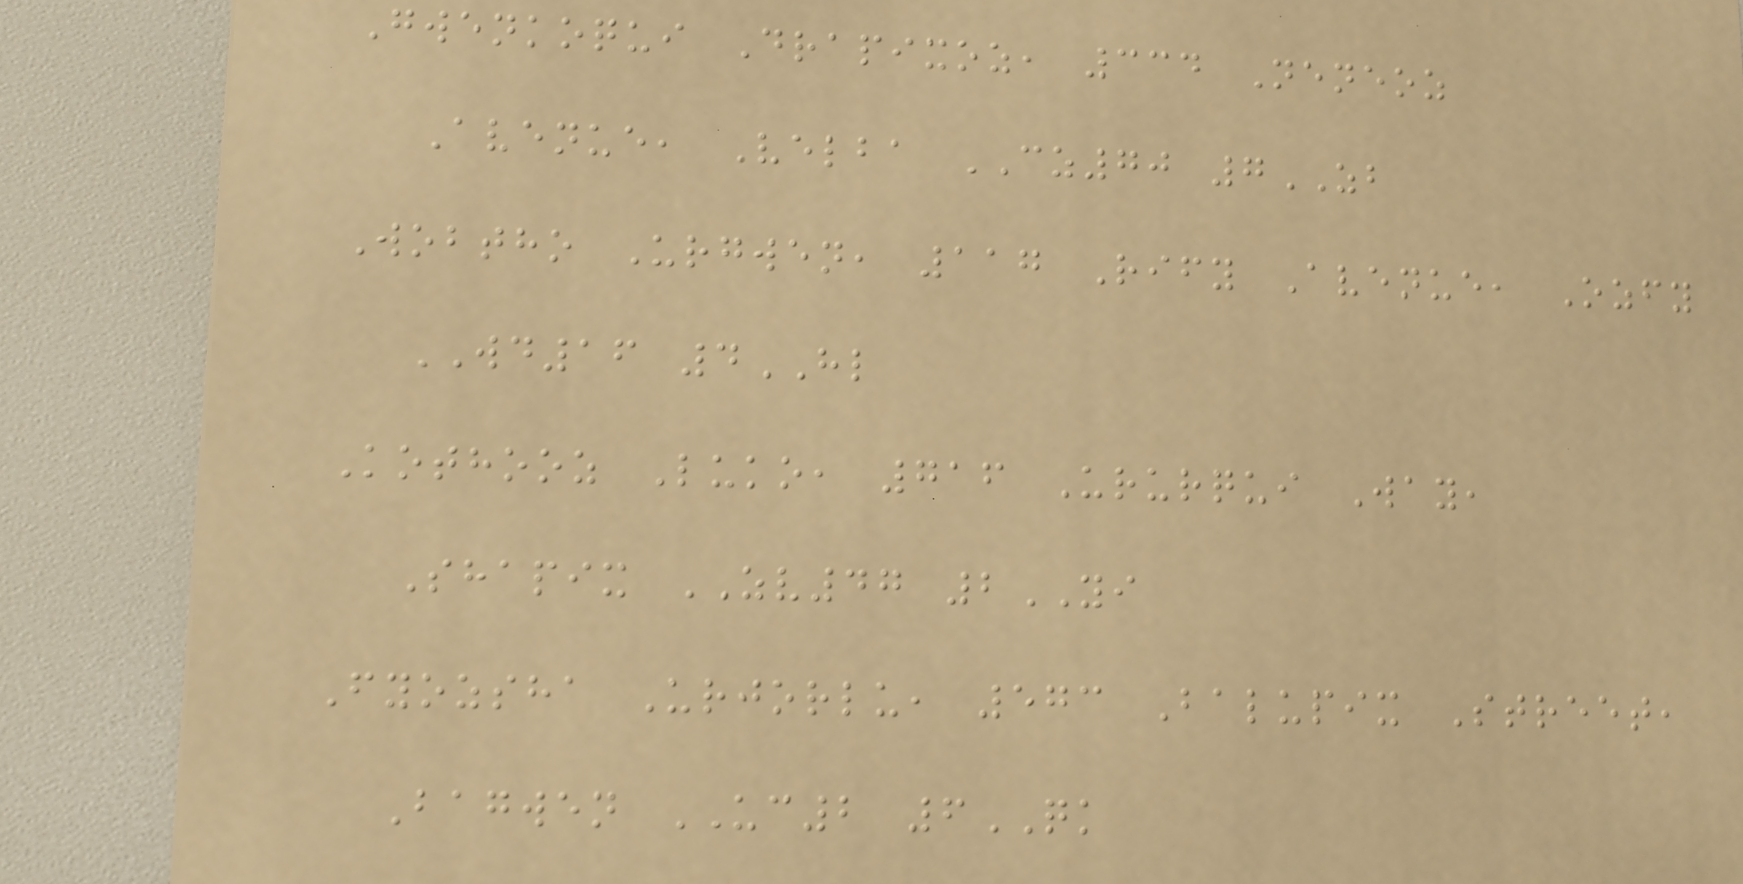Gwenkoqui Drapixoz, 334 Neneoz
Avenue, Velba CZ70 7ZB
Wobtho Urgwen, 117 Rify Avenue, Ozfy
WD16 4HL
Kothooz Luko, 716 Ururqui Way,
Shapix ZV47 2YI
Fyozsha Urjorlu, 573 Balupix Street,
Bagwen UC2 6QK
